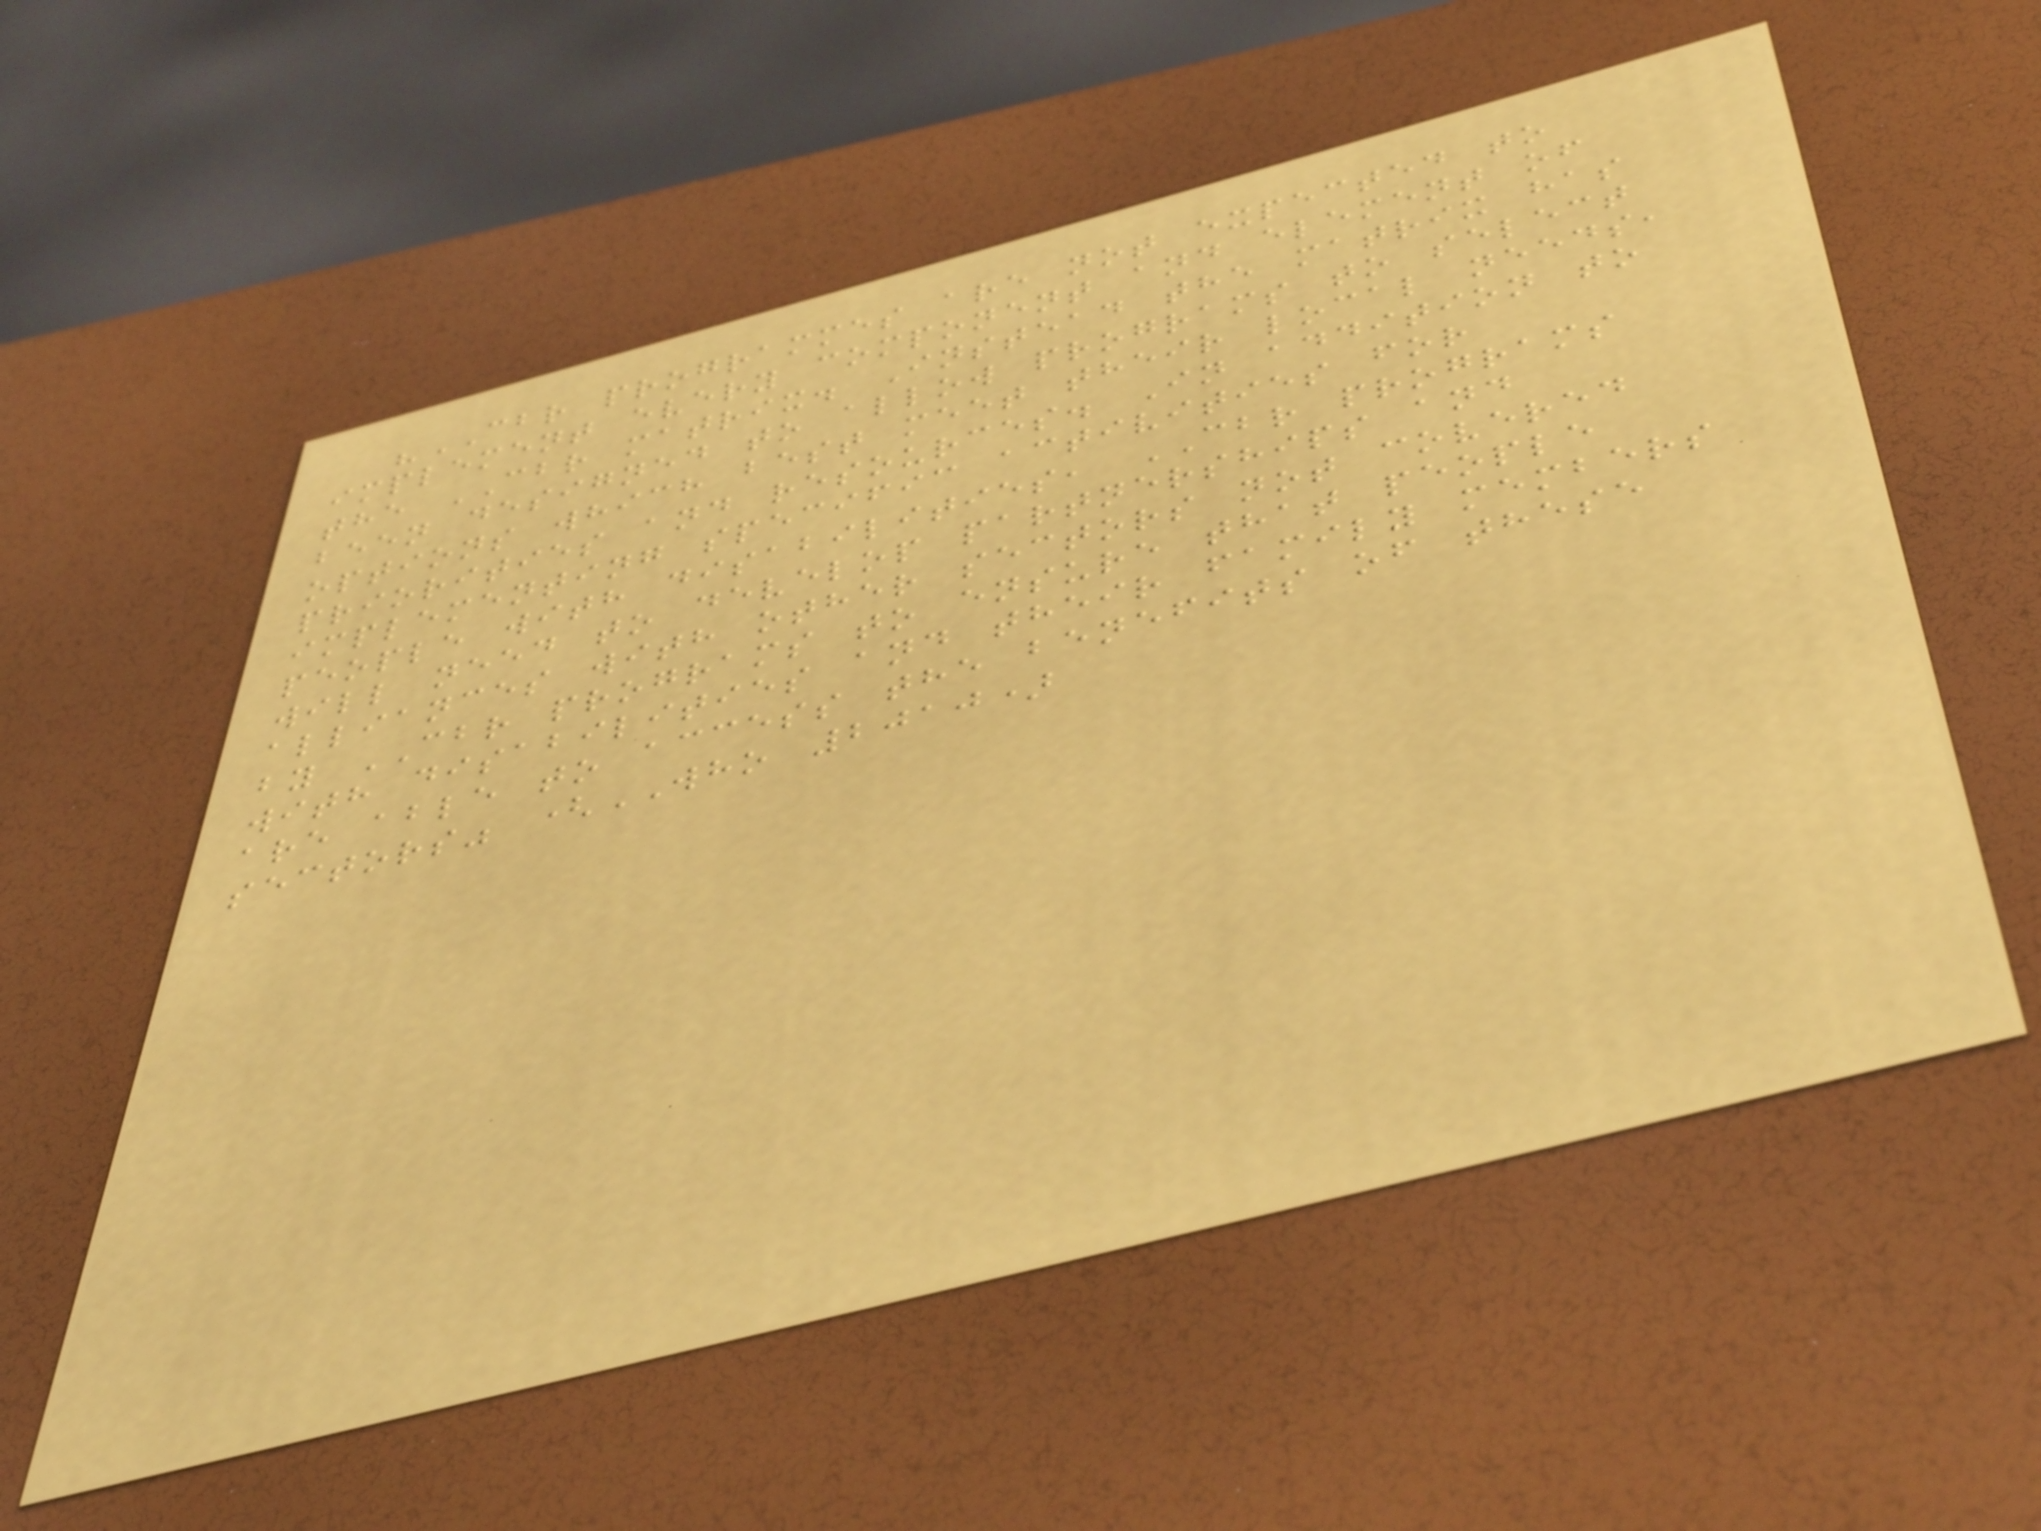"CBR programmes are not expected to
implement every component and element of
the CBR matrix. Instead the matrix has
been designed to allow programs to select
options which best meet their local needs,
priorities and resources. In addition to
implementing specific activities for
people with disabilities, CBR programs
will need to develop partnerships and
alliances with other sectors not covered
by CBR programs to ensure that people
with disabilities and their family members
are able to access the benefits of these
sectors" (WHO 2010)
